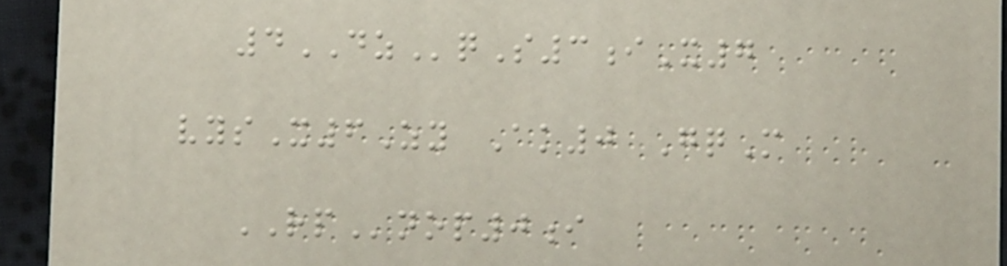4DZqS3iX7
vysX6Zy Ak0 GqM
RPnop0i
